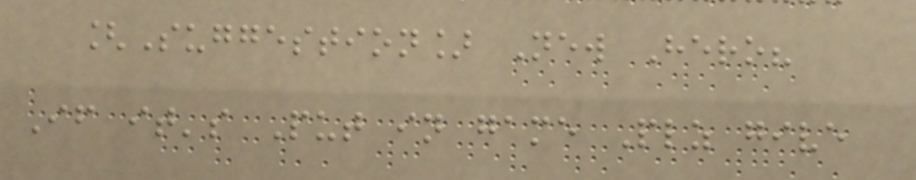[Suggestion] New Hero?
If it's Put in game Plz give
